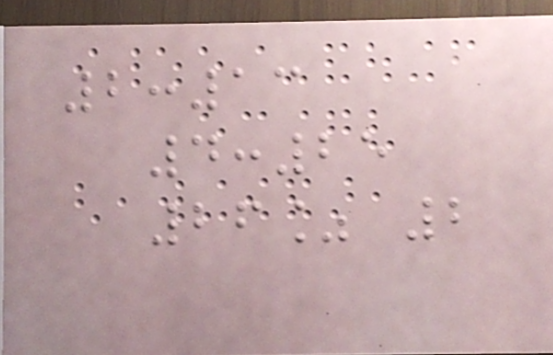2:13
4:25
26% 2
